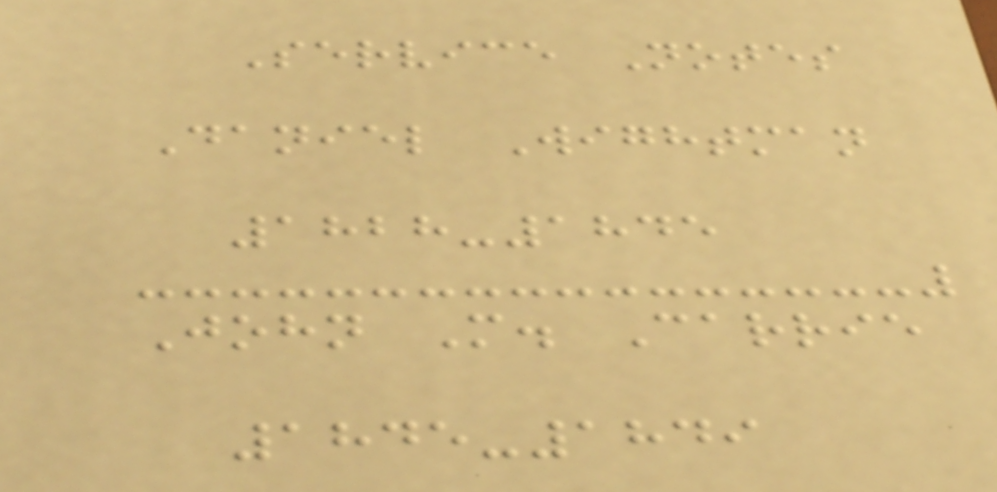Service Notes
Daniel Wightman
1828-1845
John M. Carrie
1845-1849
